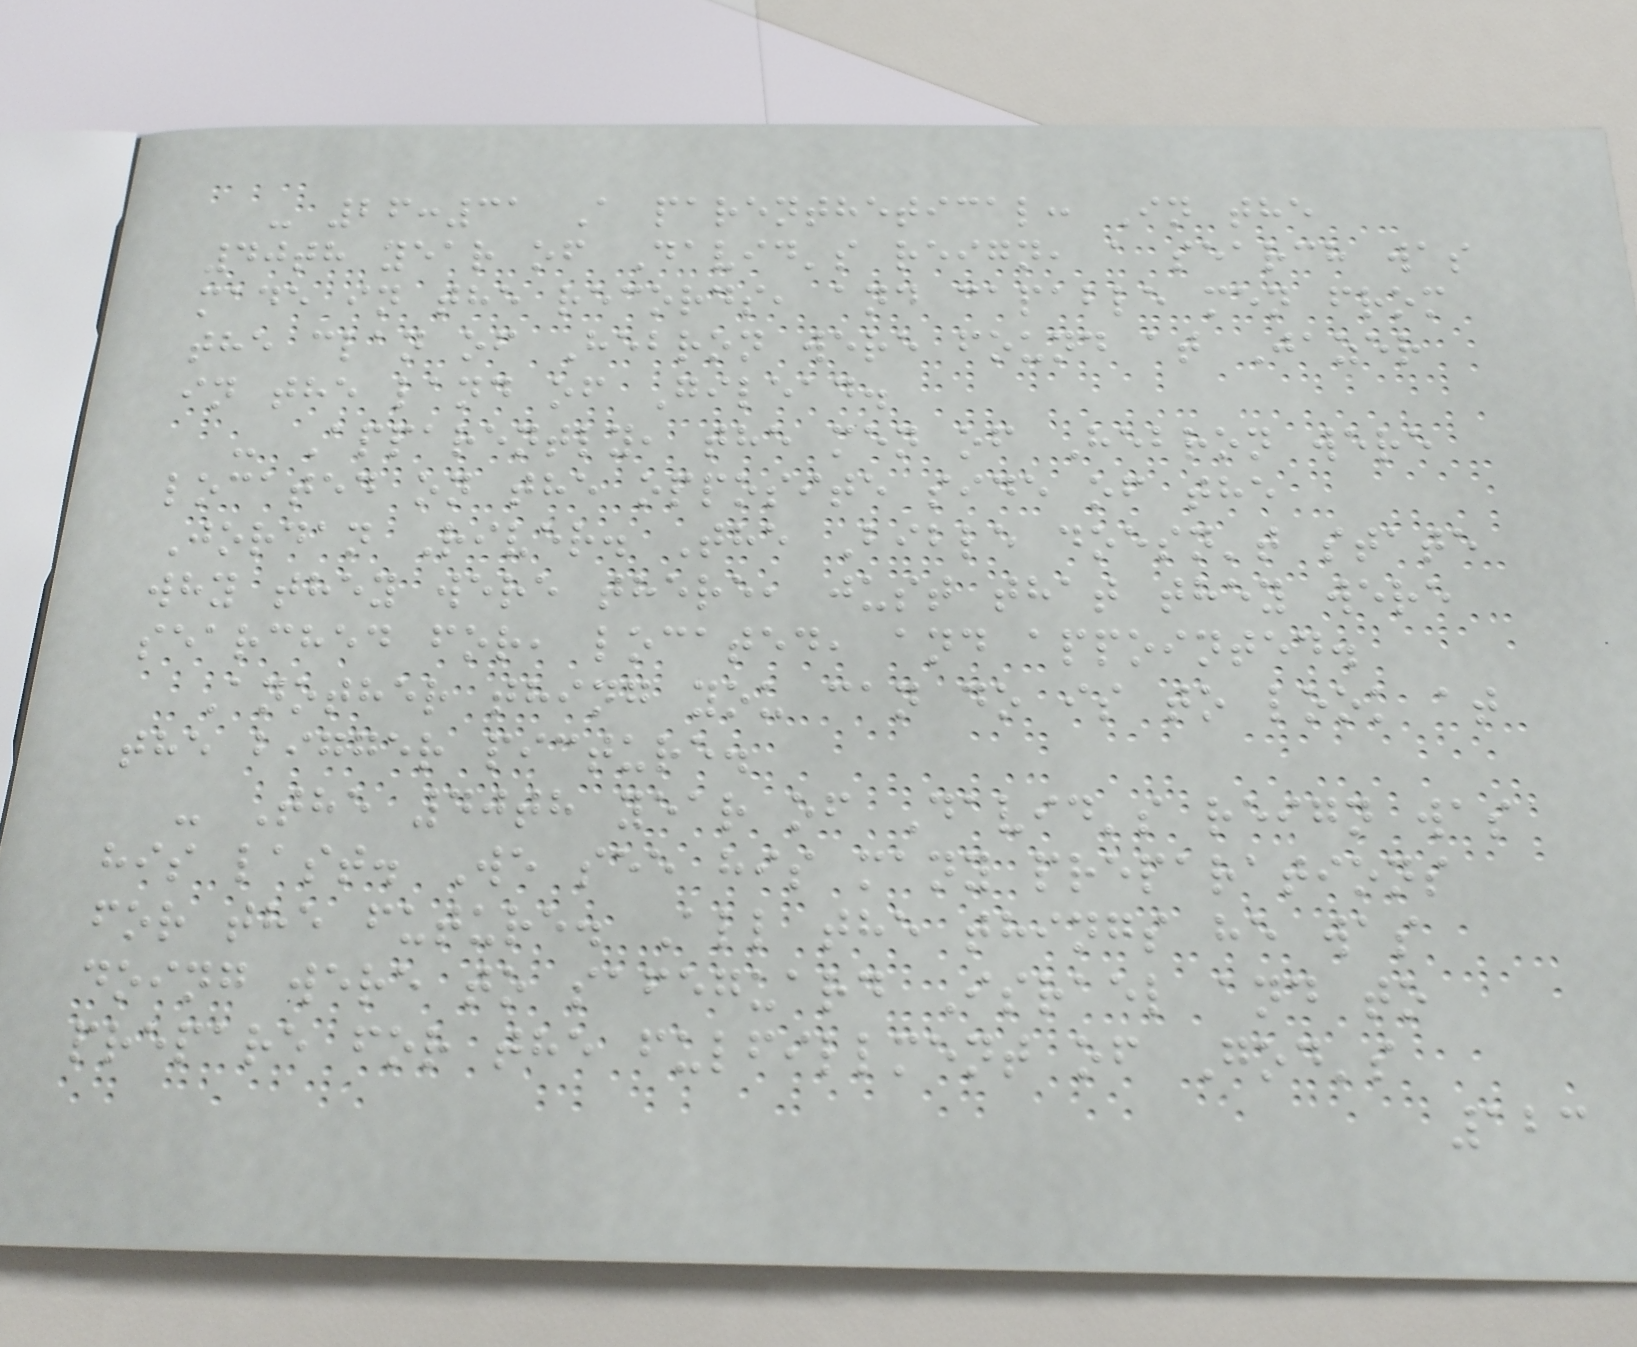- 26:31 A parenthetical: In the
40th year of David's reign, a search was
made in the records, and capable men from
the clan of Hebron were found at Jazer
in the land of Gilead.
- Apparently, the men of Hebron were
located on the opposite side of the
Jordan River. The Bible doesn't state
why they were there, just that they were
searched for, located, and appointed.
Another thing you can do is to look at
the bigger picture.
- The 40th year of David's reign was
his last. We see his many preparations
for the future. All the things he was
doing were to safeguard Israel and to
prepare for the fulfillment of God's
123
